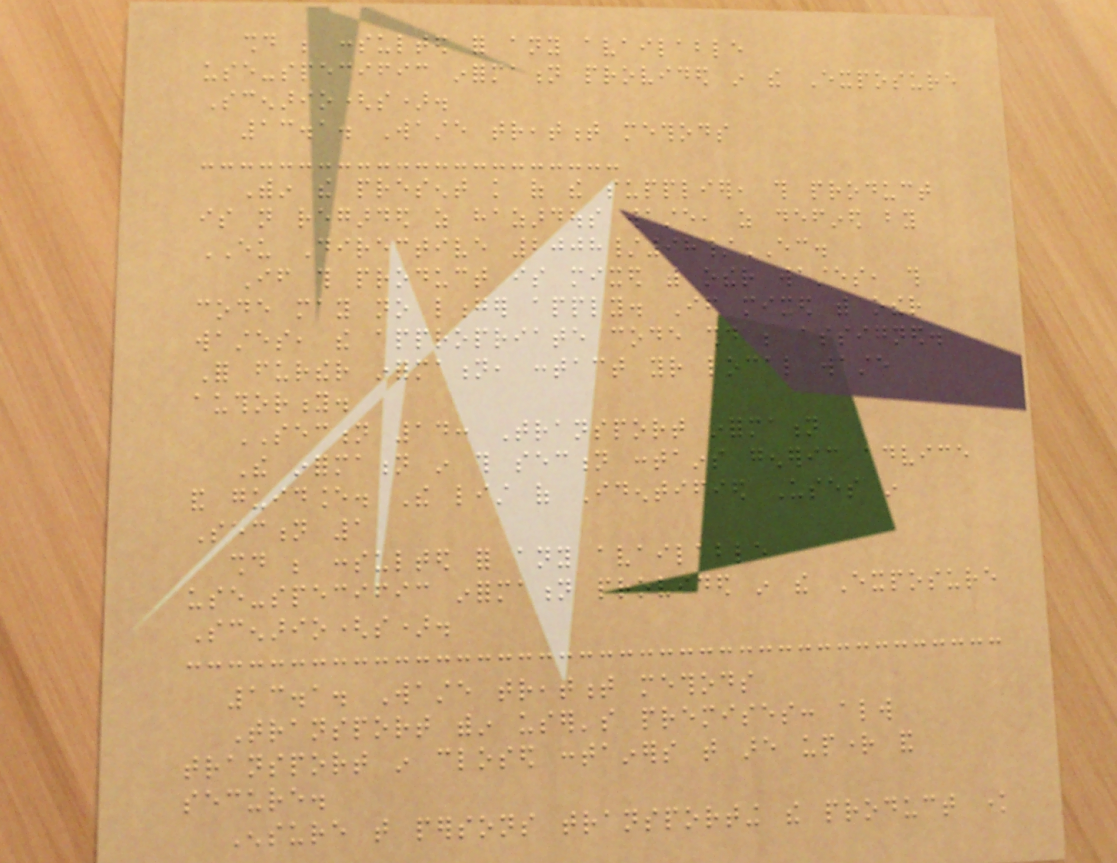should be consulted for any available
use-specific information provided in the Exposure
Scenario(s).
13.1. Waste treatment methods
Within the present knowledge of the supplier, this product
is not regarded as hazardous waste, as defined by
EU Directive 2008/98/EC.
If this product is mixed with other wastes, this
code may no longer apply. If mixed with other
wastes, the appropriate code should be assigned.
For further information, contact your local waste
authority.
SECTION 14: Transport information
The information in this section contains generic advice
and guidance. The list of Identified Uses in
Section 1
should be consulted for any available
use-specific information provided in the Exposure
Scenario(s).
13.1. Waste treatment methods
Transport within user's premises: always
transport in closed containers that are upright and
secure.
Ensure that persons transporting the product know
